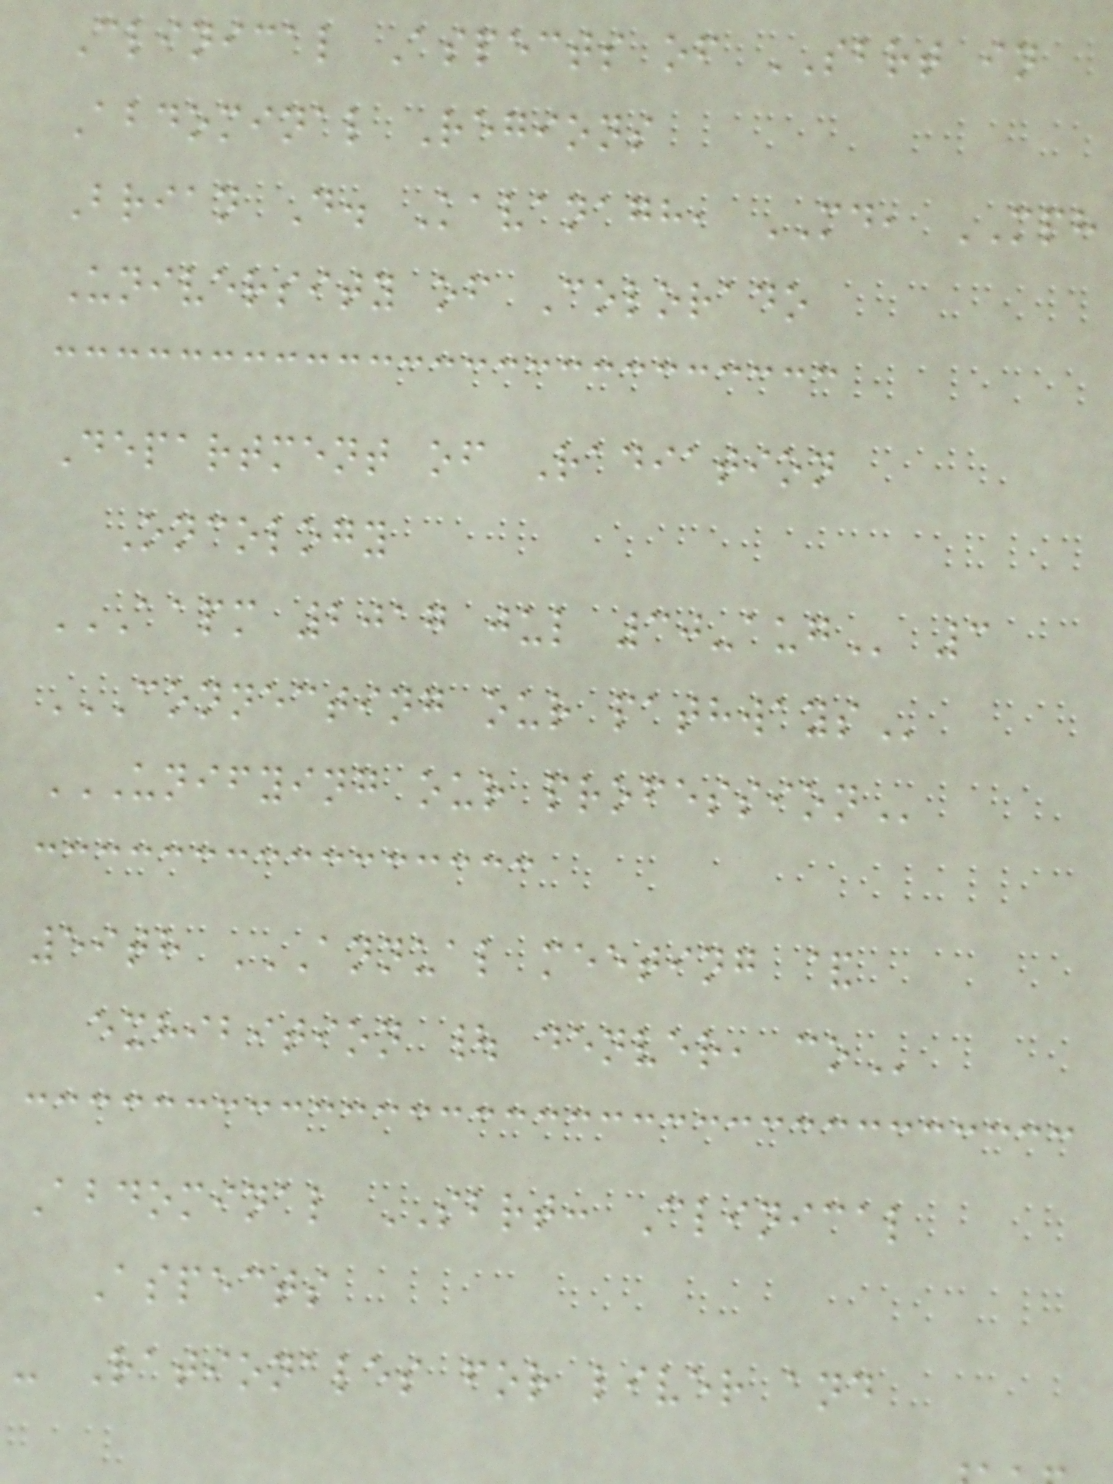Clinical Aspects of SBRT in
Abdominal Regions
Brian D. Kavanagh, MD, MPH
University of Colorado
Department of Radiation
Oncology
AAPM 2017 JUL 30-AUG 3
CONNECTING OUR PATHWAYS
UNIFYING OUR PROFESSION
59th ANNUAL MEETING &
exhibition | denver,
Abdominal SBRT: Clinical
Aspects
- Rationales for liver and
